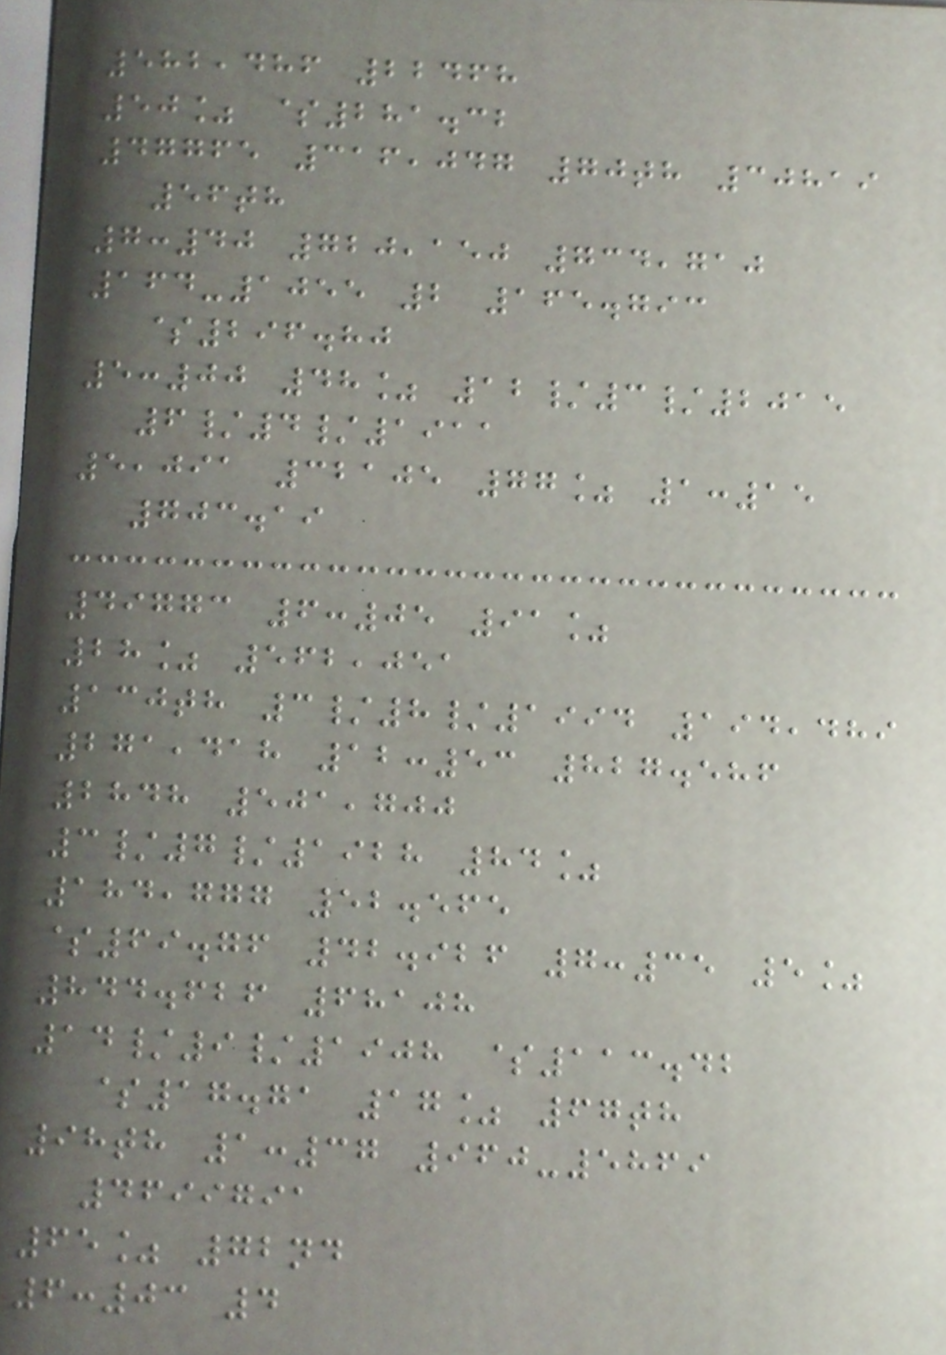582,486 22468
50% $281.32
47765 316,047 70th 30819
56th
7:40 720,150 734,710
164-1055 2 165.793
$296.80
5:00 48% 12/3/2015
6/4/1911
5,091 32105 77% 1:15
703.19
49773 6:05 91%
28% 562,051
130th 3/8/1994 194,489
271,418 12:53 827.586
2848 501,700
3/7/1928 84%
184,777 52.565
$69.76 42.926 7:35 5%
844.626 68108
14/9/1908 $113.42
$17.71 17% 67th
98th 1:37 960-5869
4699791
65% 72nd
6:03 4
